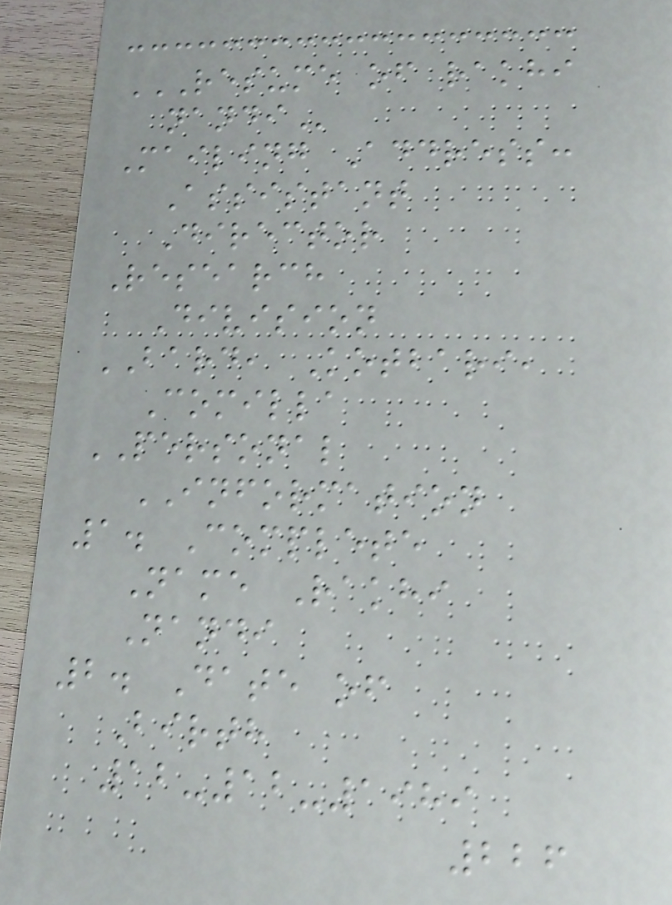RESUME OF RAKHI
NANDI
Mailing Address:
Assistant
Director
Research
Division
BARD, Kotbari,
Comilla
PERSONAL
INFORMATION
1. Complete
Name Rakhi
Nandi
2. Date of
Birth
12-12-1989
226
